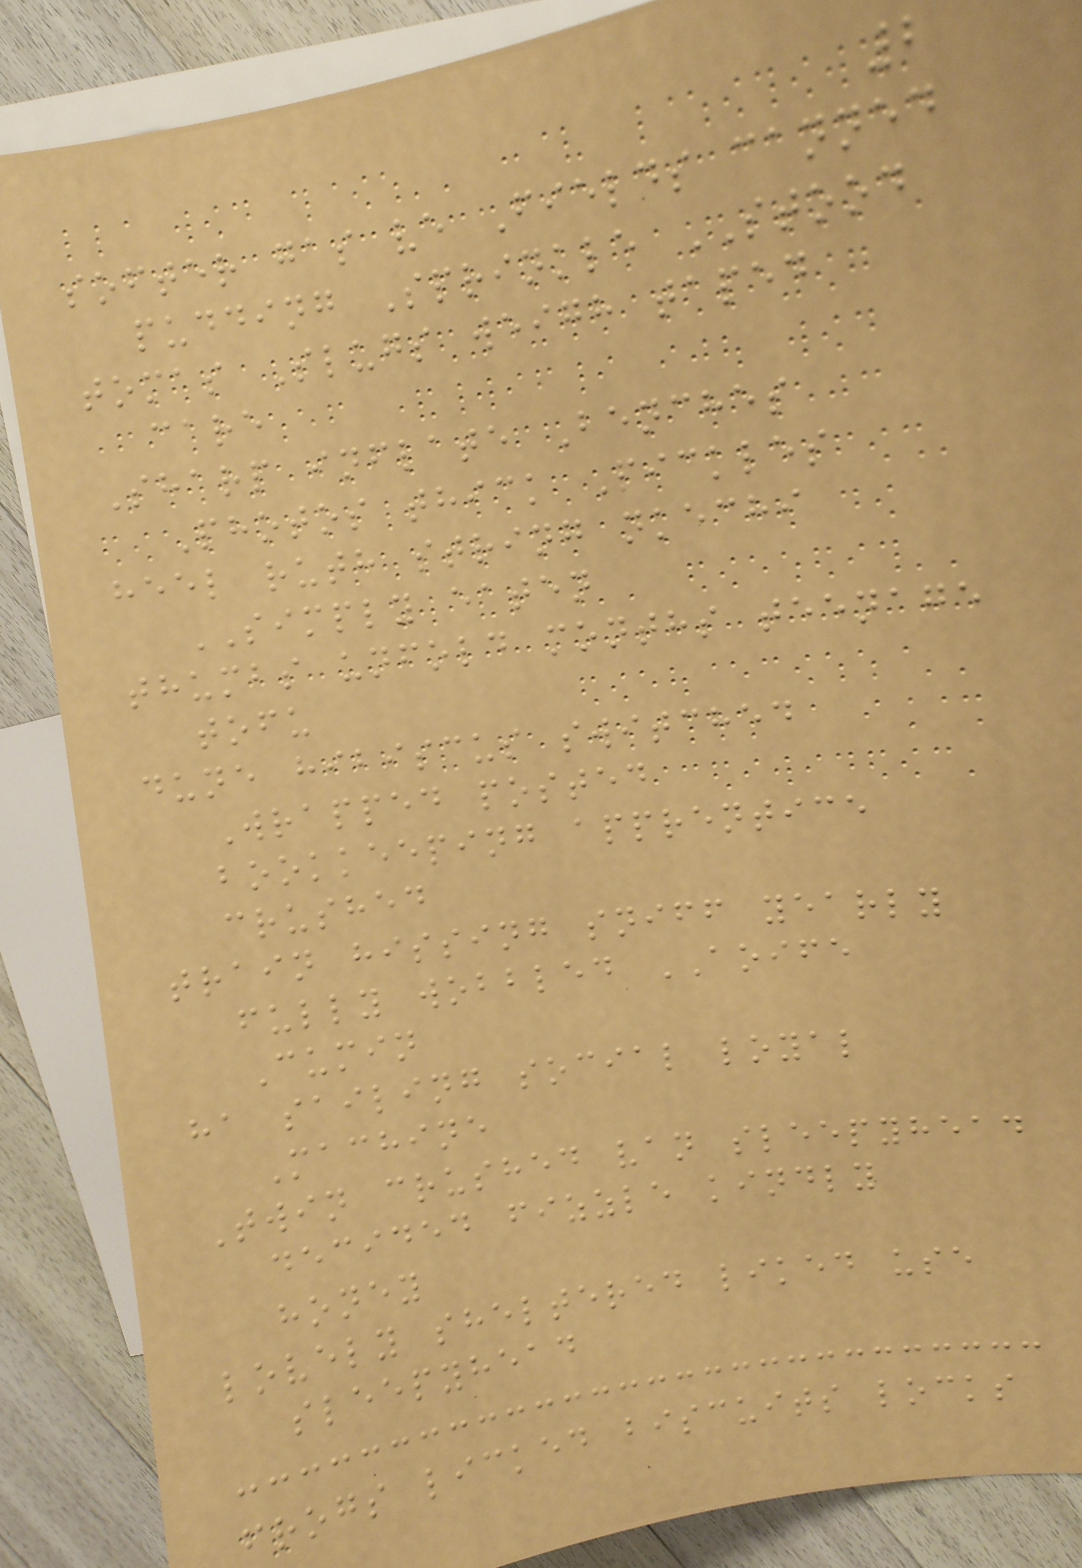2
softer gas ve Fields canned
pudding Sprinkle STOOD
tomas Slugs weigh taped
care
Sharp inflate Benches
Photos thick Pickles
heel ruth string nkechi
SIMPLY eaten
thumbs unfold months teenage
tofu
dune hibiscus switched
Wrapped posted
bookkeeping apprentice
crushed
train hissing sniff yearly
fully wobbled AOIFE
Cumin
ha sailing social loyal
Machine
Twin crushed van sleepyhead
decided fizzle kindly
honey
lovely sheltered liked use
sleepyhead
frogs licked biscuits locks
